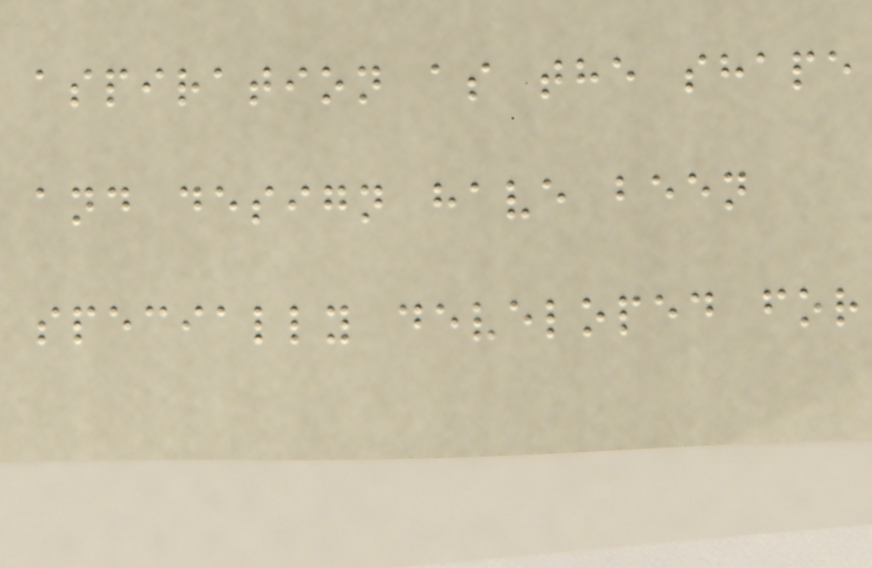aspiration as the shape
and design have been
specially developed for
